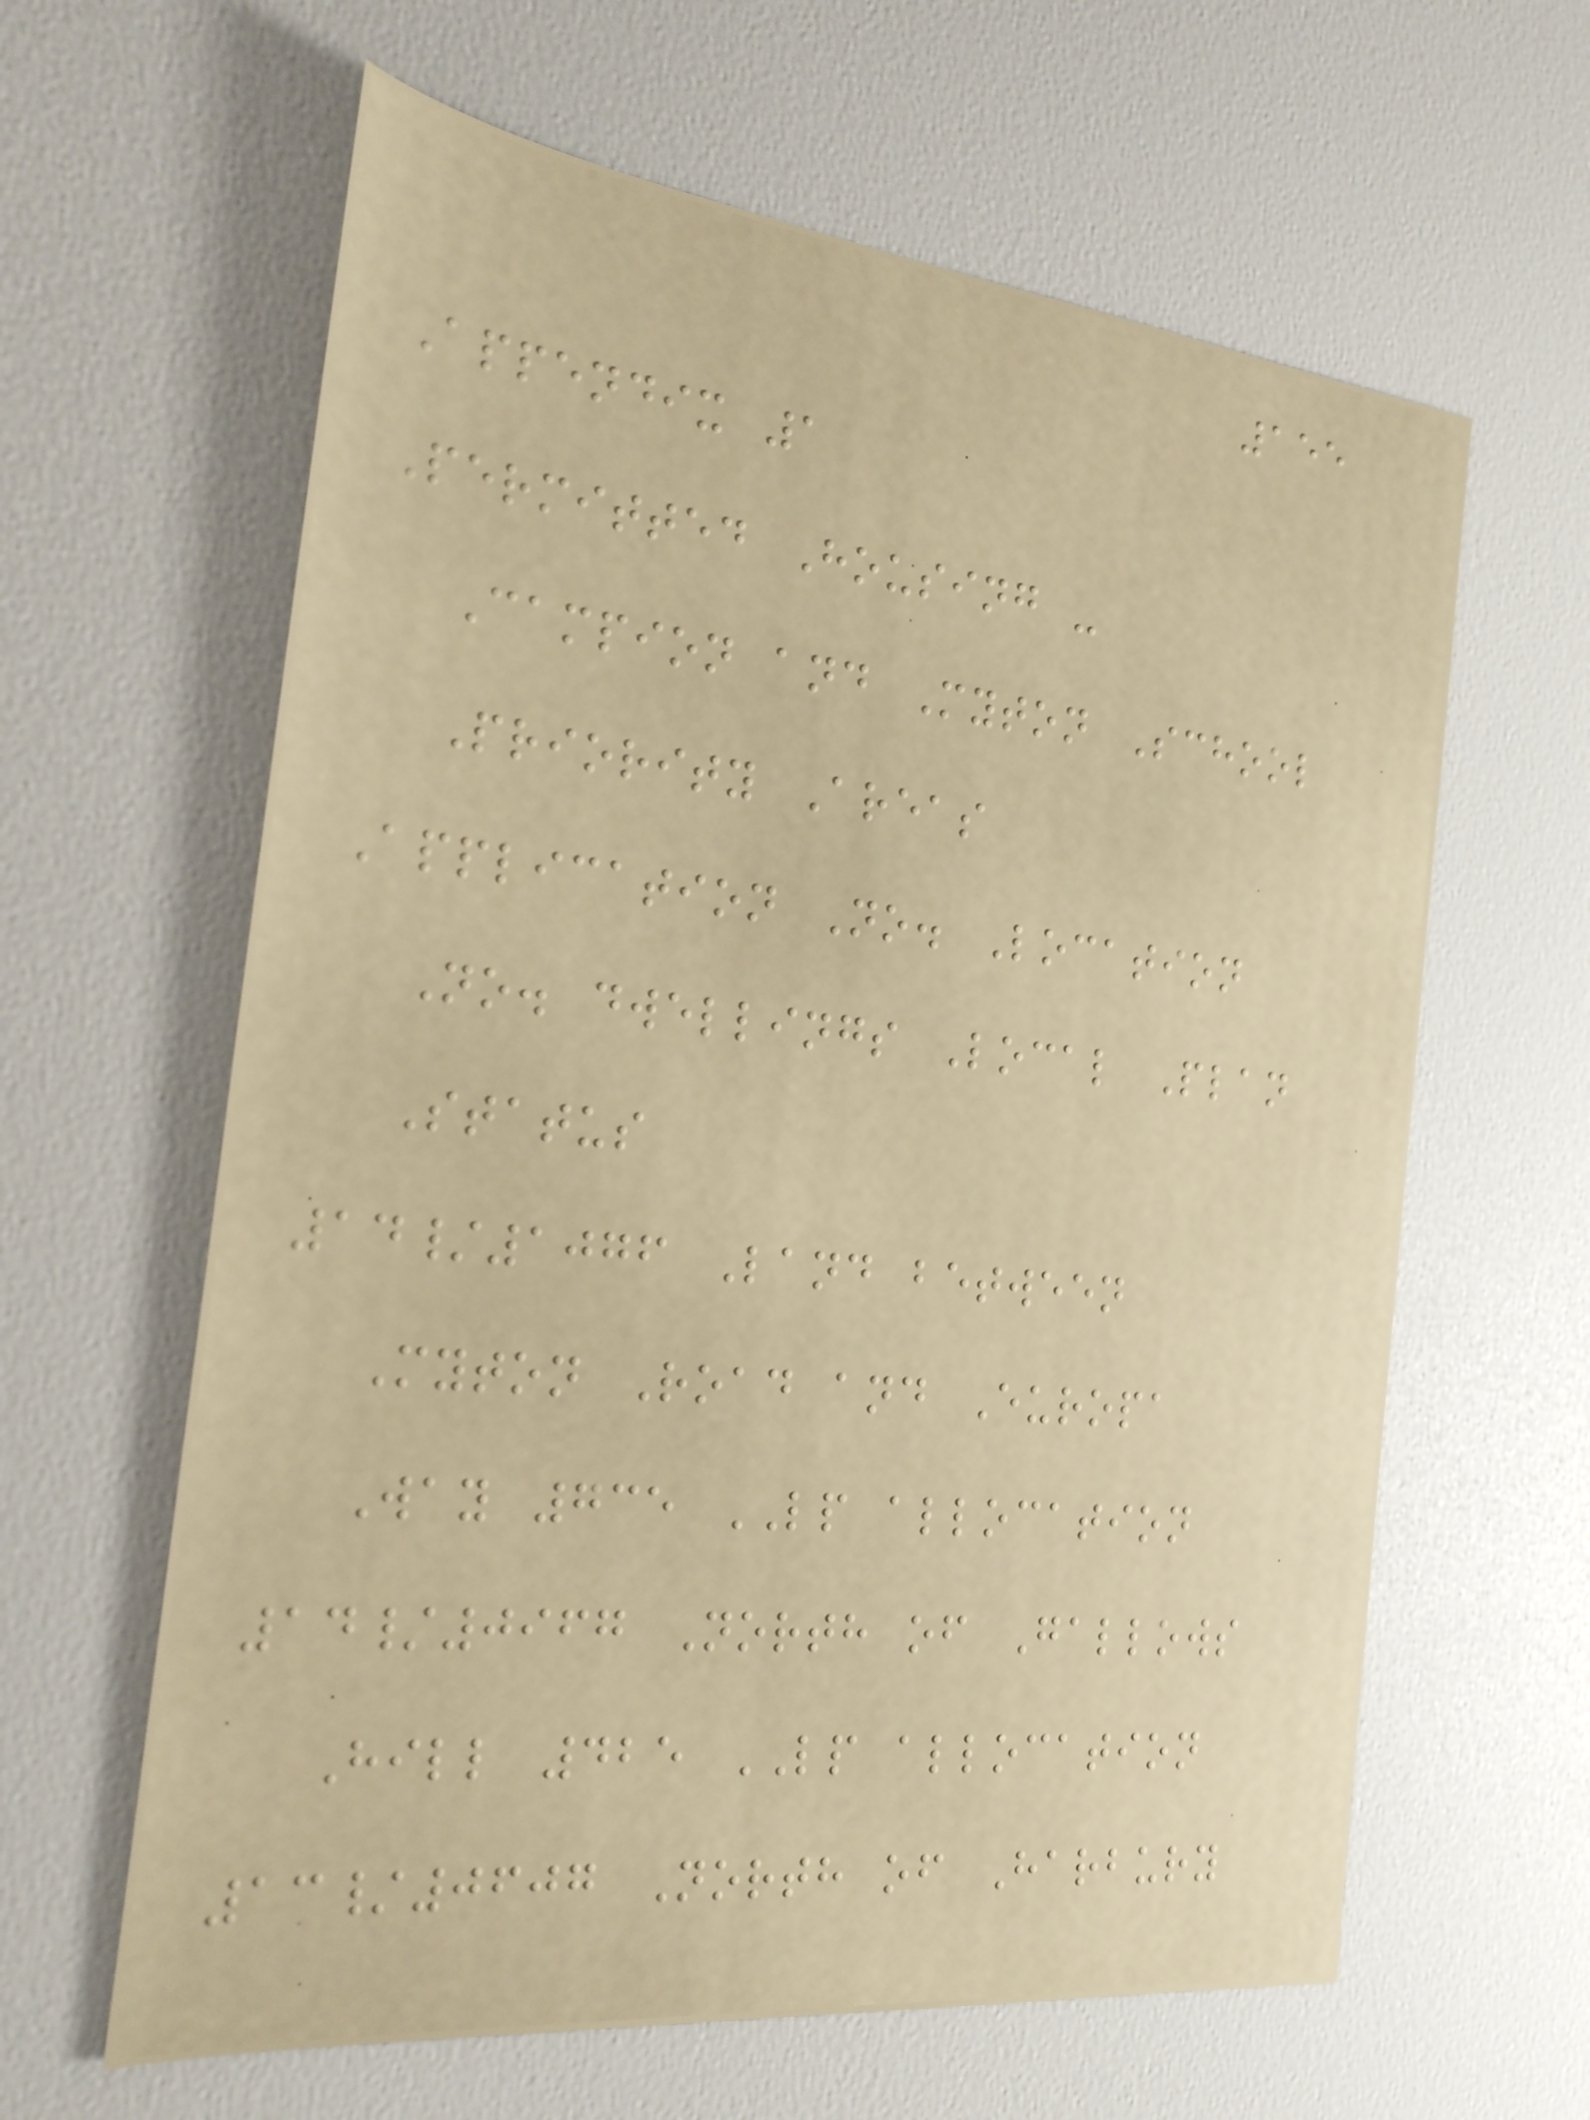155
Appendix 1
Permitted Housing -
Campion and Myton School
Priority Areas
Application No. Location
No. dwellings Local Plan
Status
14/1076 Land between
Myton Road and Europa
Way 735 LP allocation
14/0967 North of Gallows
Hill 425 LP allocation
13/0607 North of Harbury
